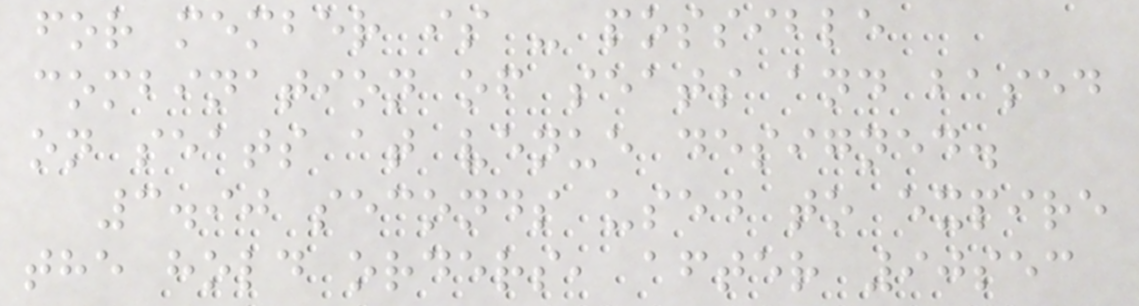for member is - possible
combination of seats and based
on seats at venue designed.
3.90 seconds used to expire
the hold orders, after 90sec
